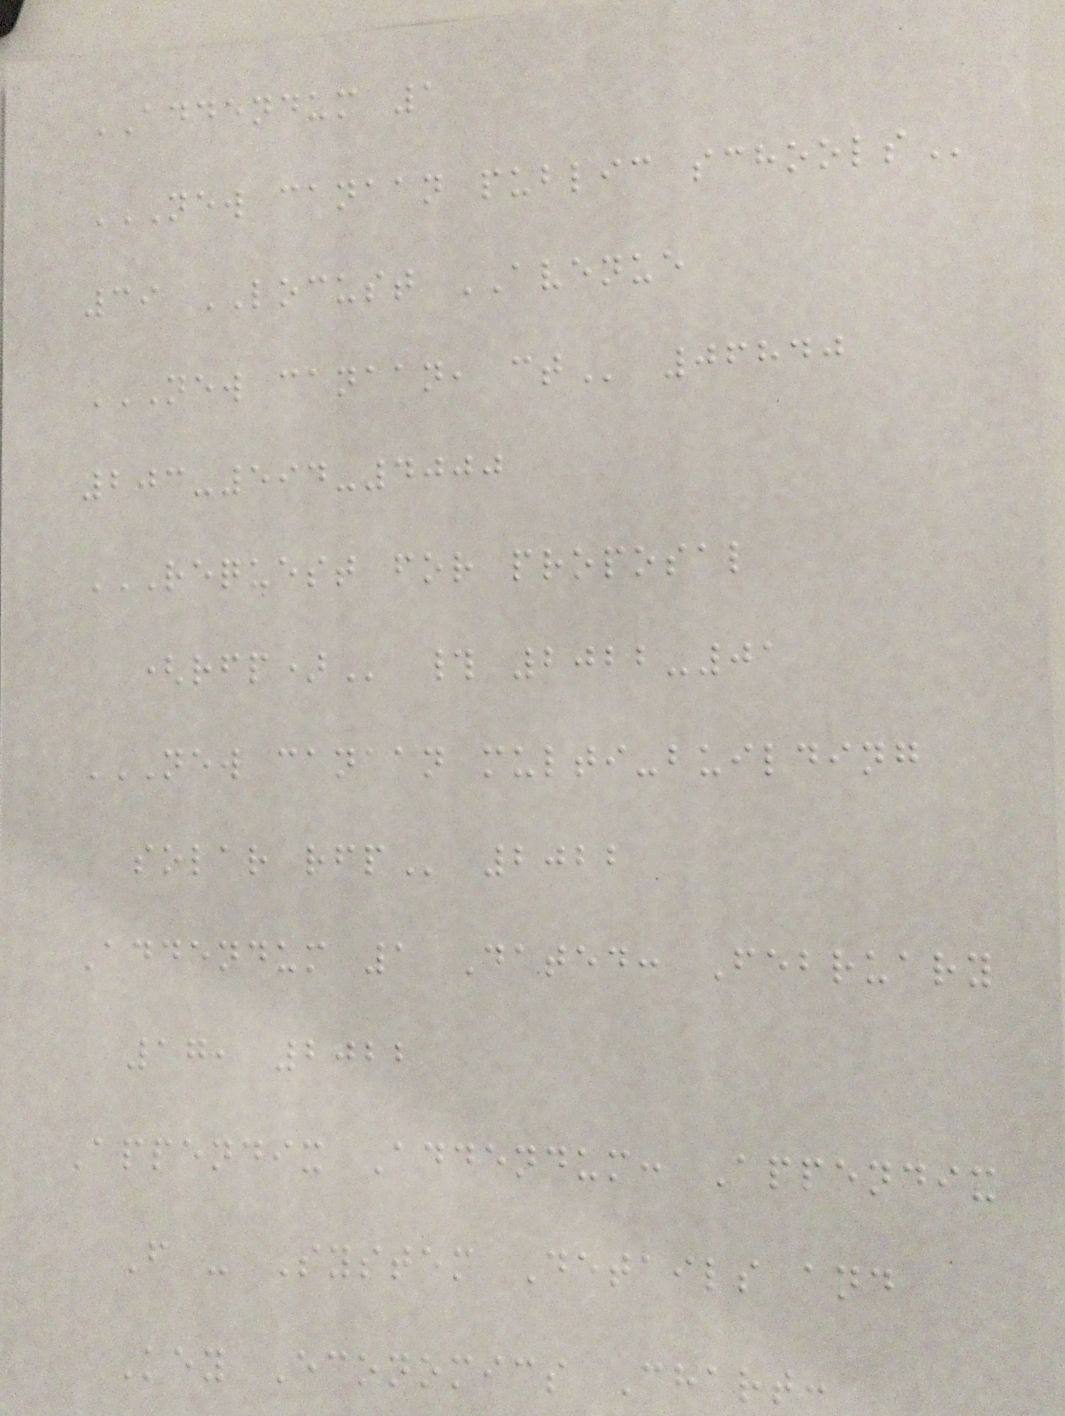ADDENDUM 1
NEW CANAAN PUBLIC SCHOOLS
39 LOCUST AVENUE
NEW CANAAN, CT 06840
203-594-4000
REQUEST FOR PROPOSAL
(RFP) # 2022-01
NEW CANAAN MULTI-BUILDING
SOLAR RFP 2022
Addendum 1 Dated: February
17, 2022
Appendix Addendum: Appendix
F - System Details and
Key Economics Chart:
